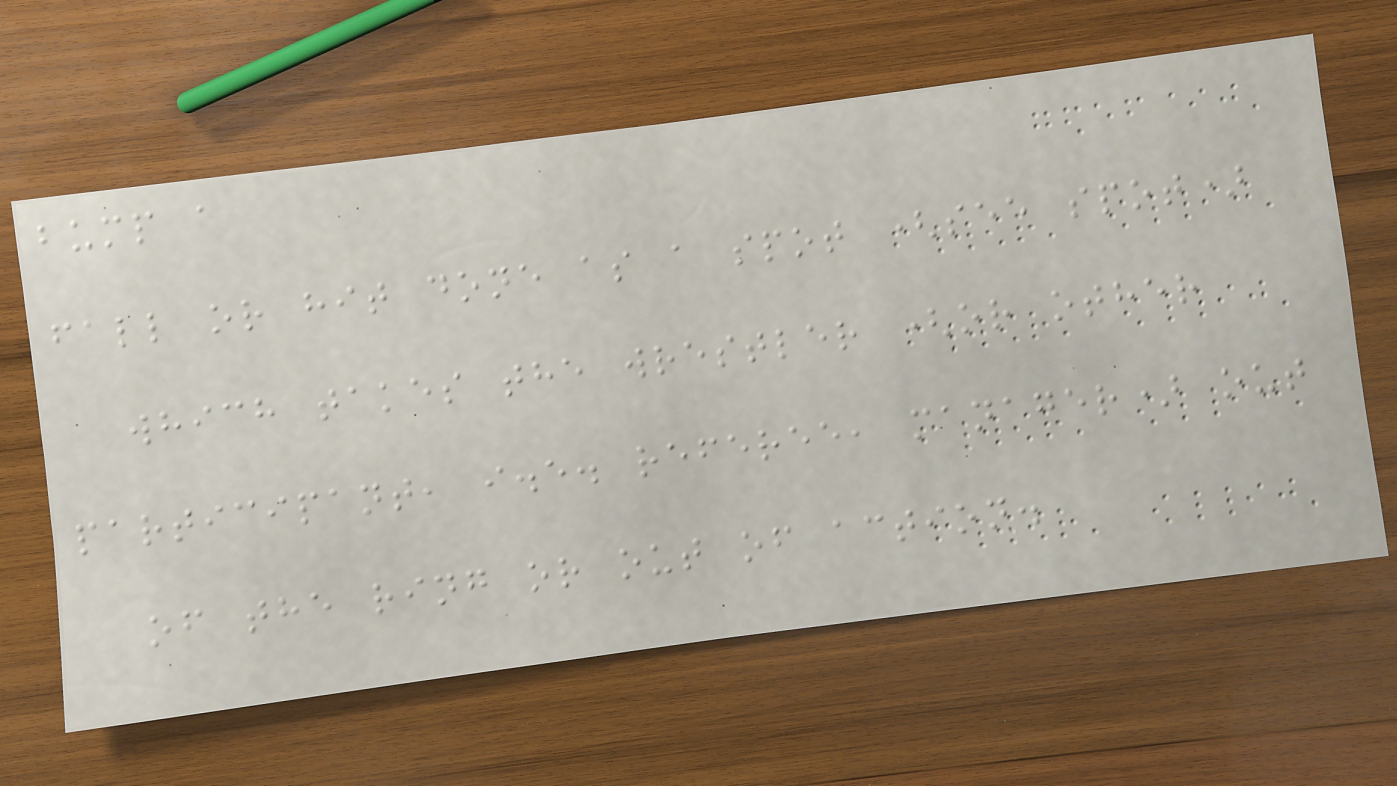bump a
fall or hit done as a spot (see spot)
which takes the wrestler (or other
participant, i.e. referee, manager) out
of the ring or out of action.
